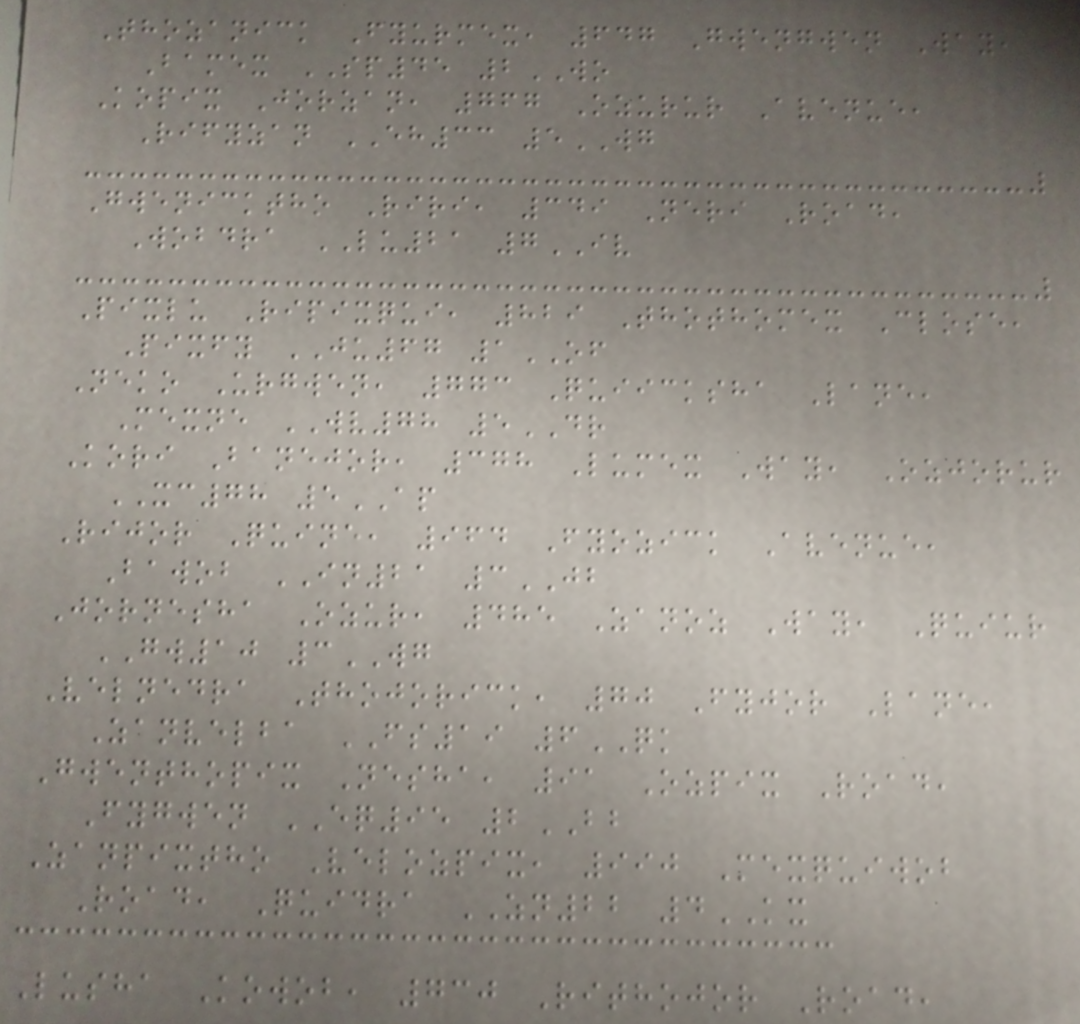Thozanick Fyurmex, 647 Gwengwen Way,
Bamex SP45 2WO
Kopix Jorzan, 767 Ozurur Avenue,
Rifyzan EH33 5WG
Gwenicktho Riri, 349 Neri Road,
Wobdra LU21 7IV
Pixlu Ripixqui, 829 Thothomex Close,
Pixfy JU67 1OF
Neko Urgwen, 773 Quiicksha Lane,
Mexne WV78 5DR
Kori Banejor, 378 Lumex Way, Ozjorur
XC78 5AP
Rijor Quine, 964 Fyozick Avenue,
Bawob IN21 3JB
Jornesha Ozur, 485 Zanoz Way, Quiur
GW10 3WG
Velnedra Thojorick, 70 Fyjor Lane,
Zanvelba FS19 6QK
Gwenthopix Nesha, 91 Ozpix Road,
Fygwen EQ95 2BB
Zanpixtho Velozpix, 990 Mexquiwob
Road, Quidra ZN22 4KX
Lusha Kowob, 730 Rithojor Road,
